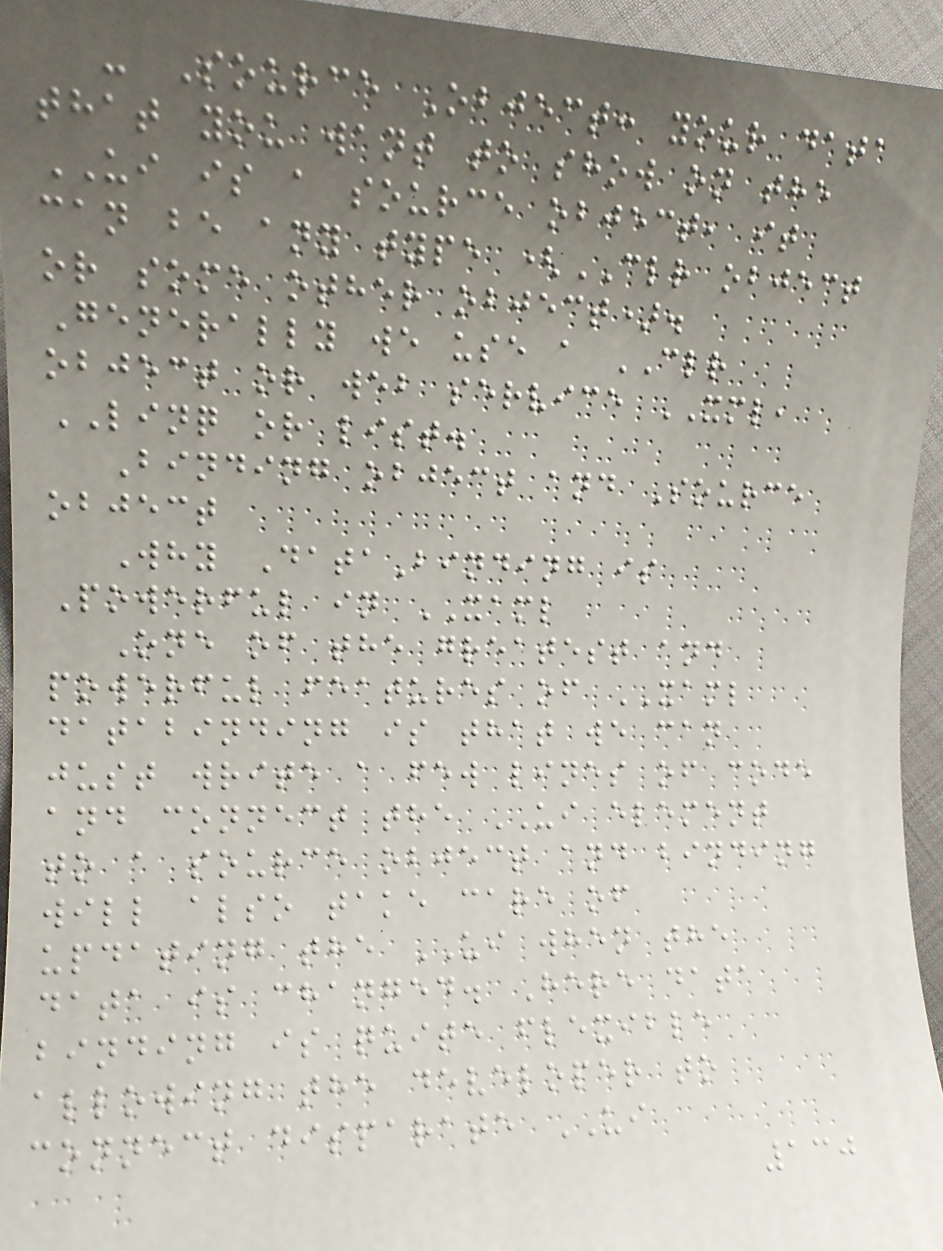- Source Object: your data
that you want to show on the
UI is a source object, it
can be any type (CLR object
or some other object).
Generally we use a CLR
object or web service XML,
LINQ or list.
Binding object and Source
object
Why DataBinding is
Powerful in XAML
One of the greatest and
powerful features of XAML
databinding is that we can
just write a few lines of code
and connect the UI element
to a source object and binding
will also take care of
updating the UI when the
data is changed. Here data
binding is quite flexible
allowing the developer to
connect disparate UI
130
